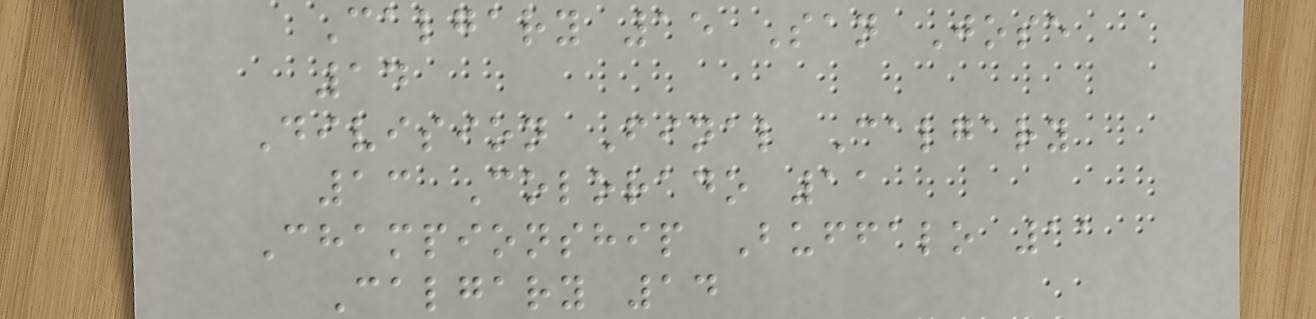Calgary 15 San Jose
14
Division Final Calgary
13 Colorado 11
Championship Buffalo 11
Calgary 14
